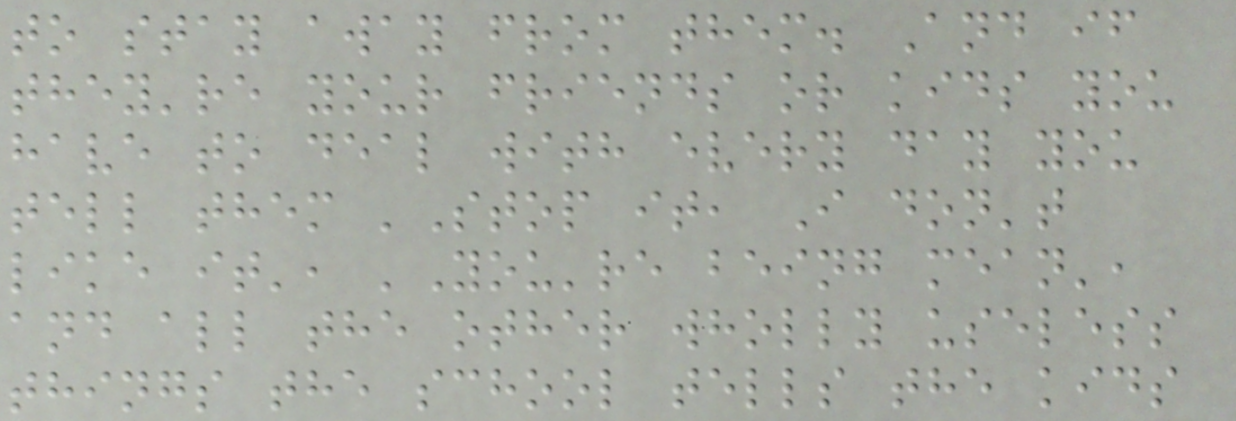to stay away from them. And if
they're your friends or kids you
have to deal with every day you
tell them 'Stop it, I don't
like it', 'You're being mean',
and all the other wholly useless
things the school tells the kids
